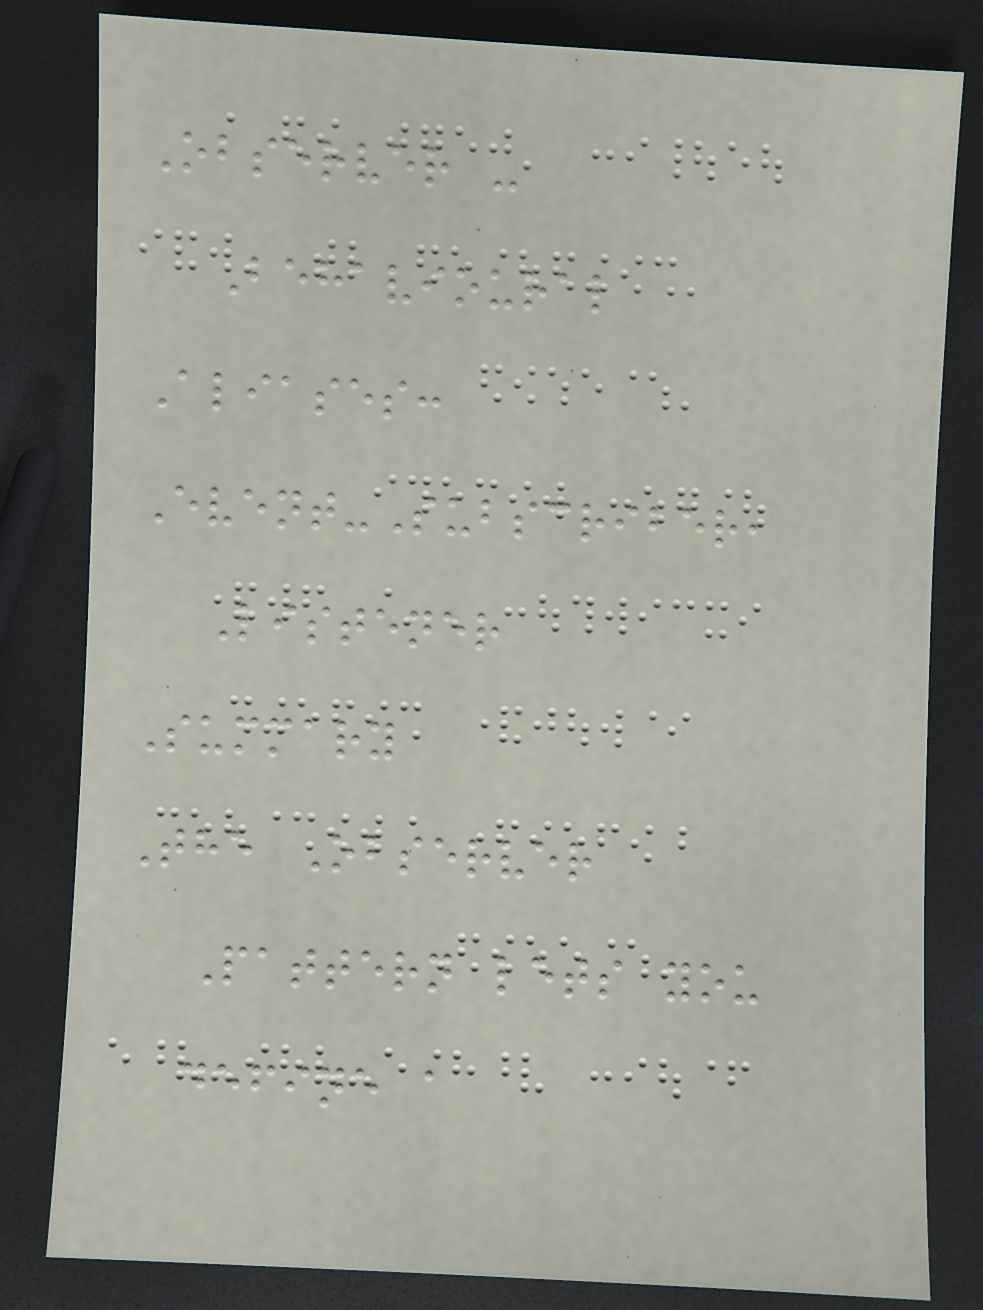Observer -
Behavioural
Aliases:
Event-Subscriber,
Listener
Summary
The Observer
Pattern lets you
define a
